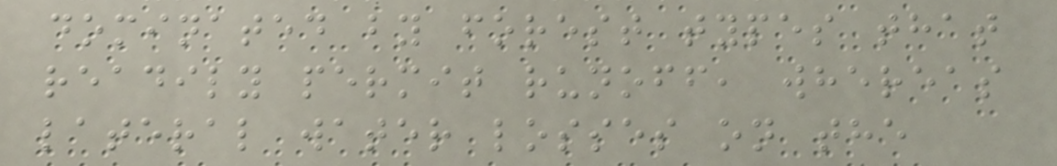dominated by forest types that
readily permit runoff, whereas
lateral water losses on the
